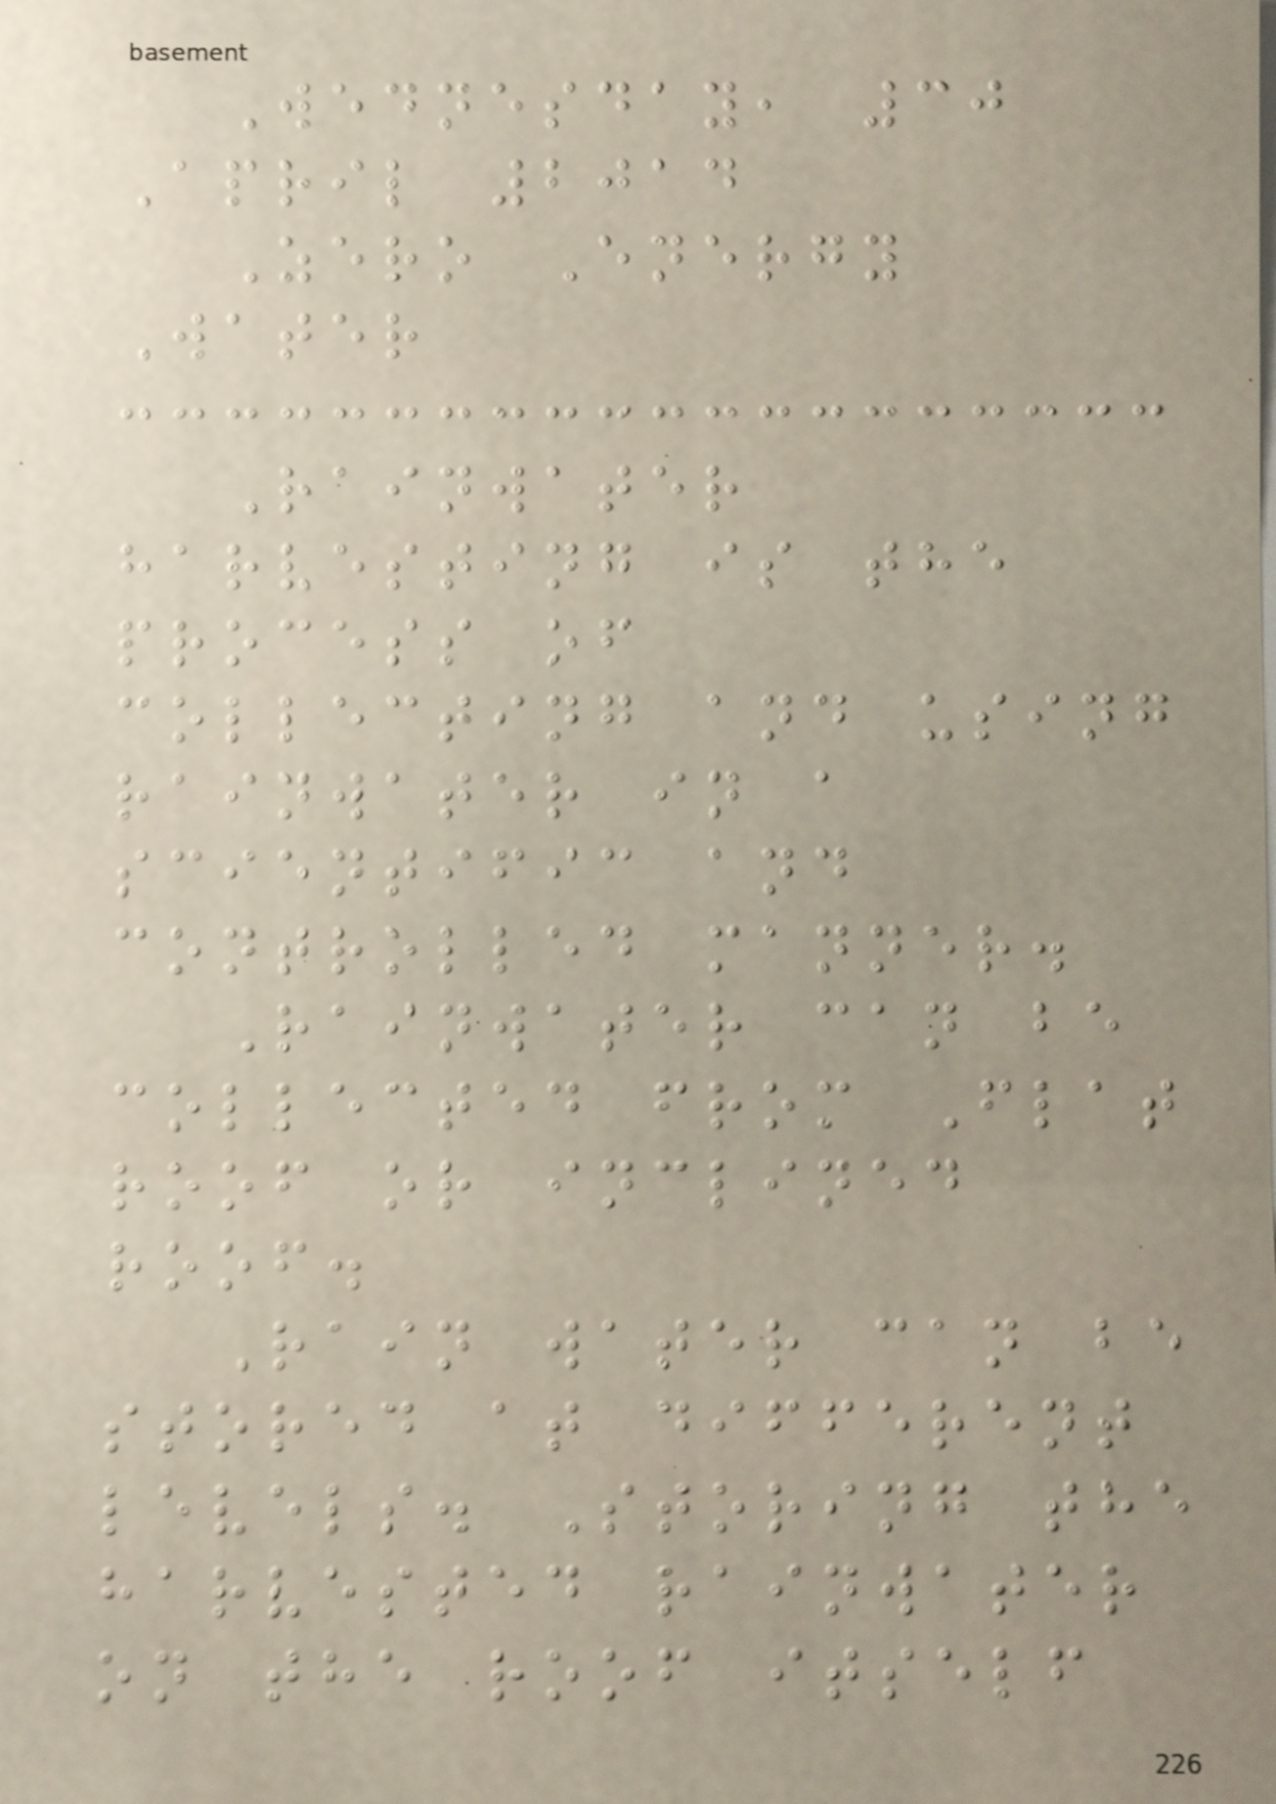Wednesday, 30
April 2014
Zero Energy
Water
Rainwater
harvesting is the
process of
collecting and using
rainwater in a
scientific and
controlled manner.
Rainwater can be
collected from Flat
roof or inclined
roof.
Rain water can be
stored at different
levels. Storing the
harvested rainwater
on the roof itself
